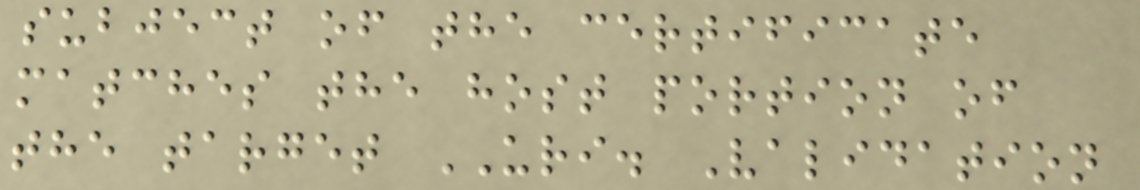subject of the certificate
matches the host portion of
the target URI. Validation
